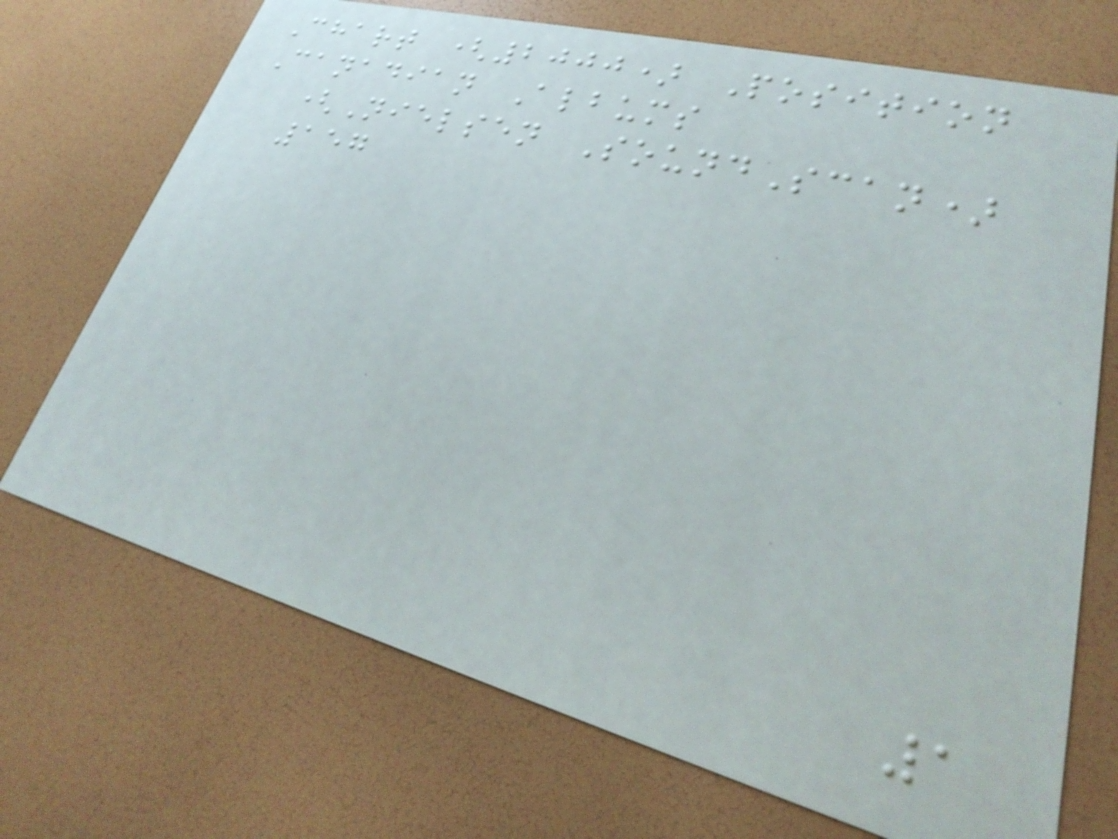Chart (2000) Position
Canadian Albums
(Nielsen SoundScan)
157
1
